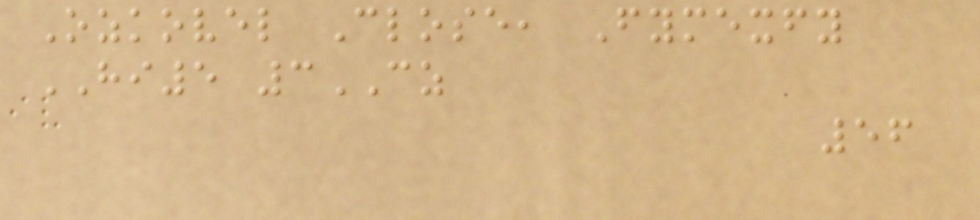Ozkovel Close, Fymexfy
HI5 3CZ
56
